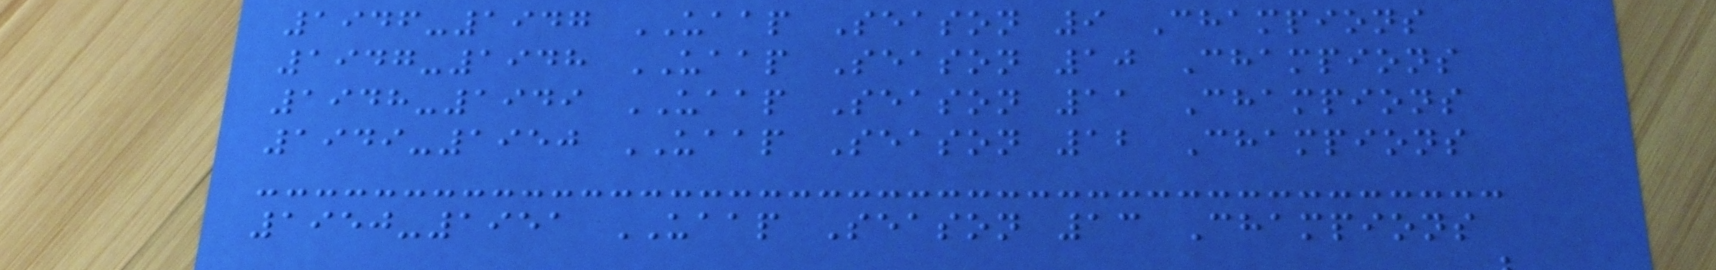1946-1947 UAAP Season 9 Champions
1947-1948 UAAP Season 10 Champions
1948-1949 UAAP Season 11 Champions
1949-1950 UAAP Season 12 Champions
1950-1951 UAAP Season 13 Champions
